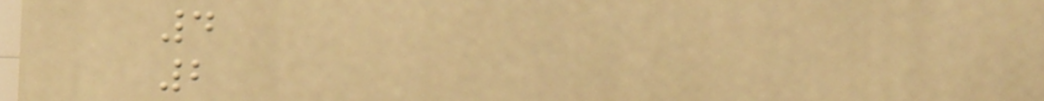4
2
